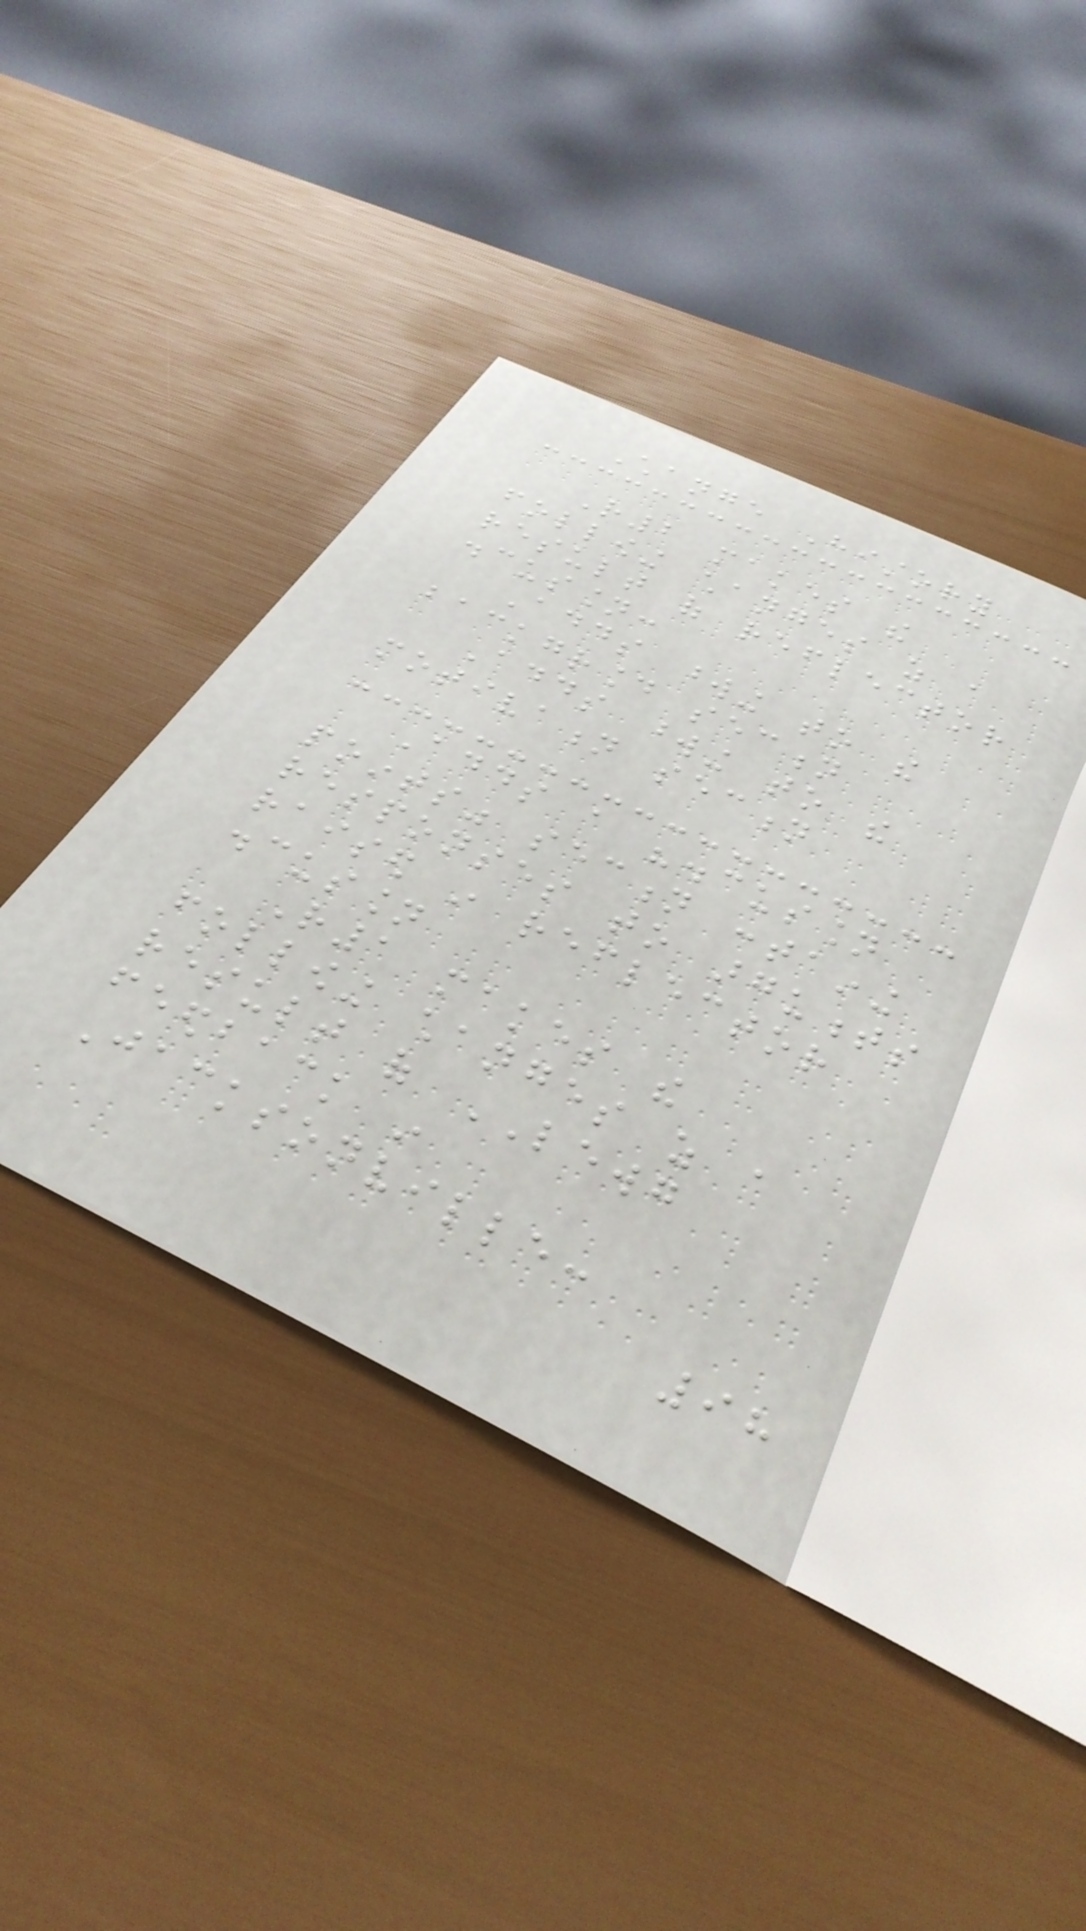Change History
R2 makes the
following changes as a
result of reflector
discussion:
Adds wording to the
background section
Adds wording to the
motivation section
Adds a "discussion
points" section containing
responses to arguments
raised in reflector
discussion
R1 makes the
following changes as a
result of LEWG
feedback in
Jacksonville:
98
